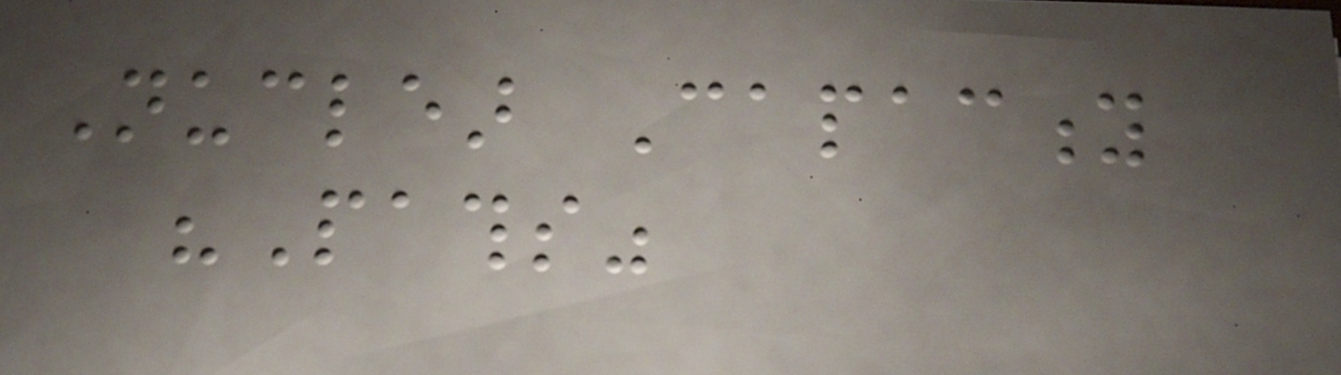Nuclear Capacity
"Paths"
